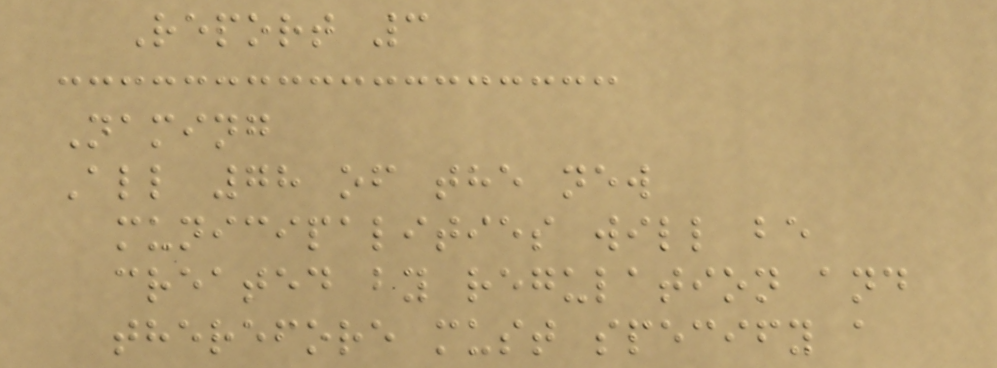Report 3
Naming
All 78 of the new
municipalities will be
created by regulation and
therefore must specify a
